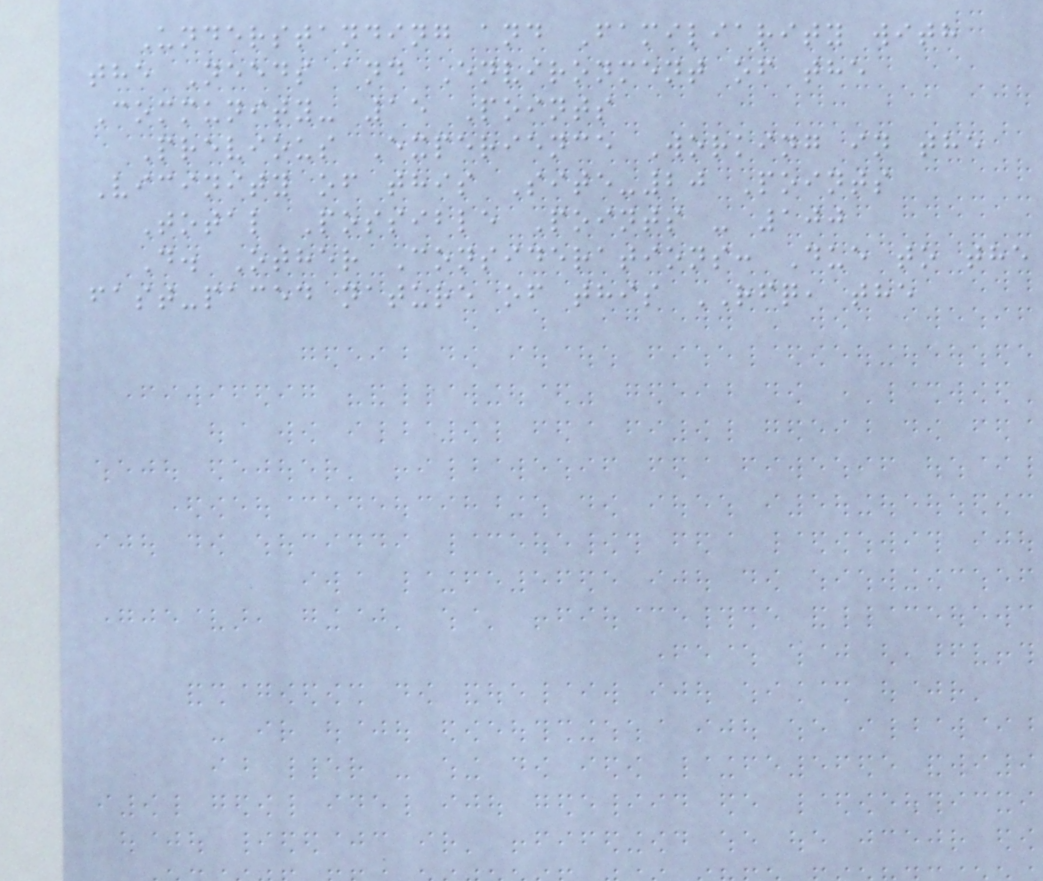Understanding and Familiarity with
the Needs and Environment of the
Community- 15 Points
Previous Experience Working in the
Vicinity of this Site-20 Points
Total Possible Points - 100
D. Other Considerations: Due to the
fast-paced nature of this RFQ, the
